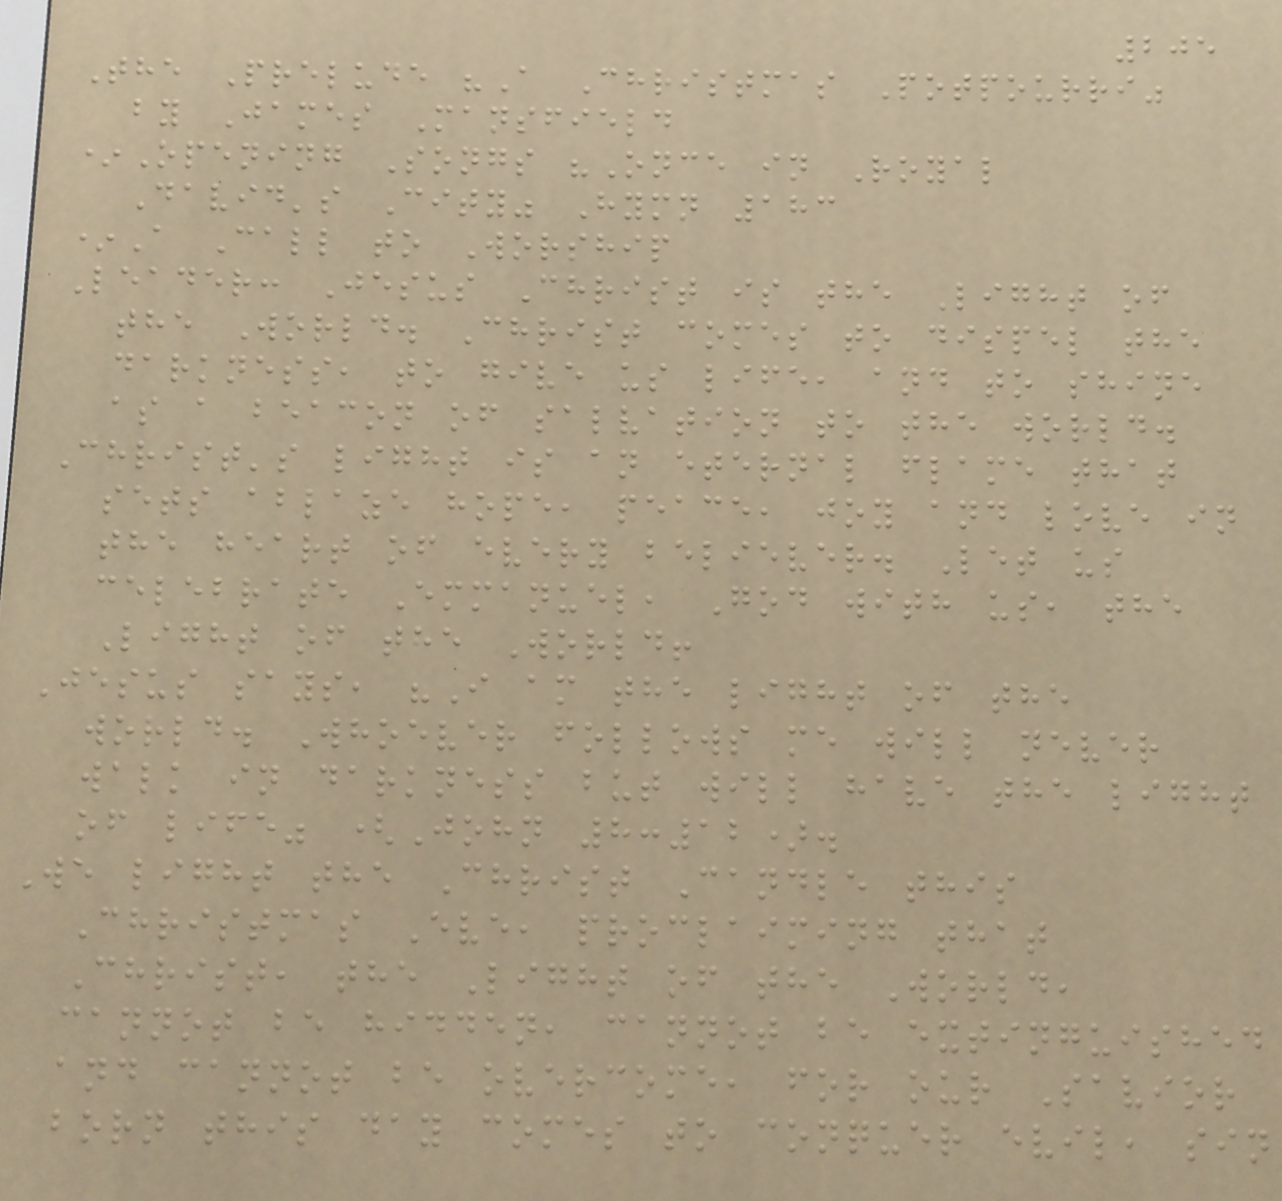205
The Prelude "A Christmas Potpourri"
by James Mansfield
*Opening Songs "Once in Royal
David's City" Hymn 183
*A Call to Worship
Leader: Jesus Christ is the Light of
the World. Christ comes to dispel the
darkness, to give us life, and to shine
as a beacon of salvation to the world.
Christ's light is an eternal flame that
sets ablaze hope, peace, joy and love in
the heart of every believer. Let us
celebrate Emmanuel, God with us, the
Light of the World!
Jesus says, "I am the light of the
world. Whoever follows me will never
walk in darkness but will have the light
of life" (John 8:12).
We light the Christ Candle this
Christmas Eve, proclaiming that
Christ, the Light of the World,
cannot be hidden, cannot be extinguished
and cannot be overcome, for our Savior
born this day comes to conquer evil, sin
